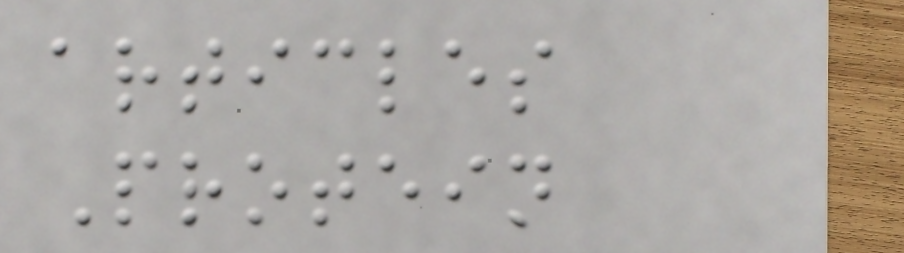articles
Protein
